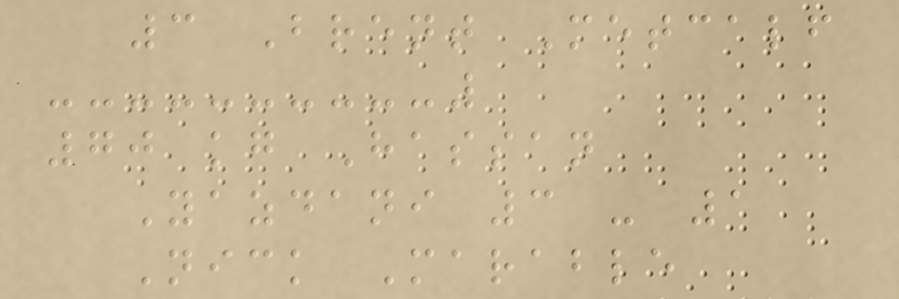3 Brent Metcalf
70 kg Hassan
Yazdani 3 - 1
Nick Marable
